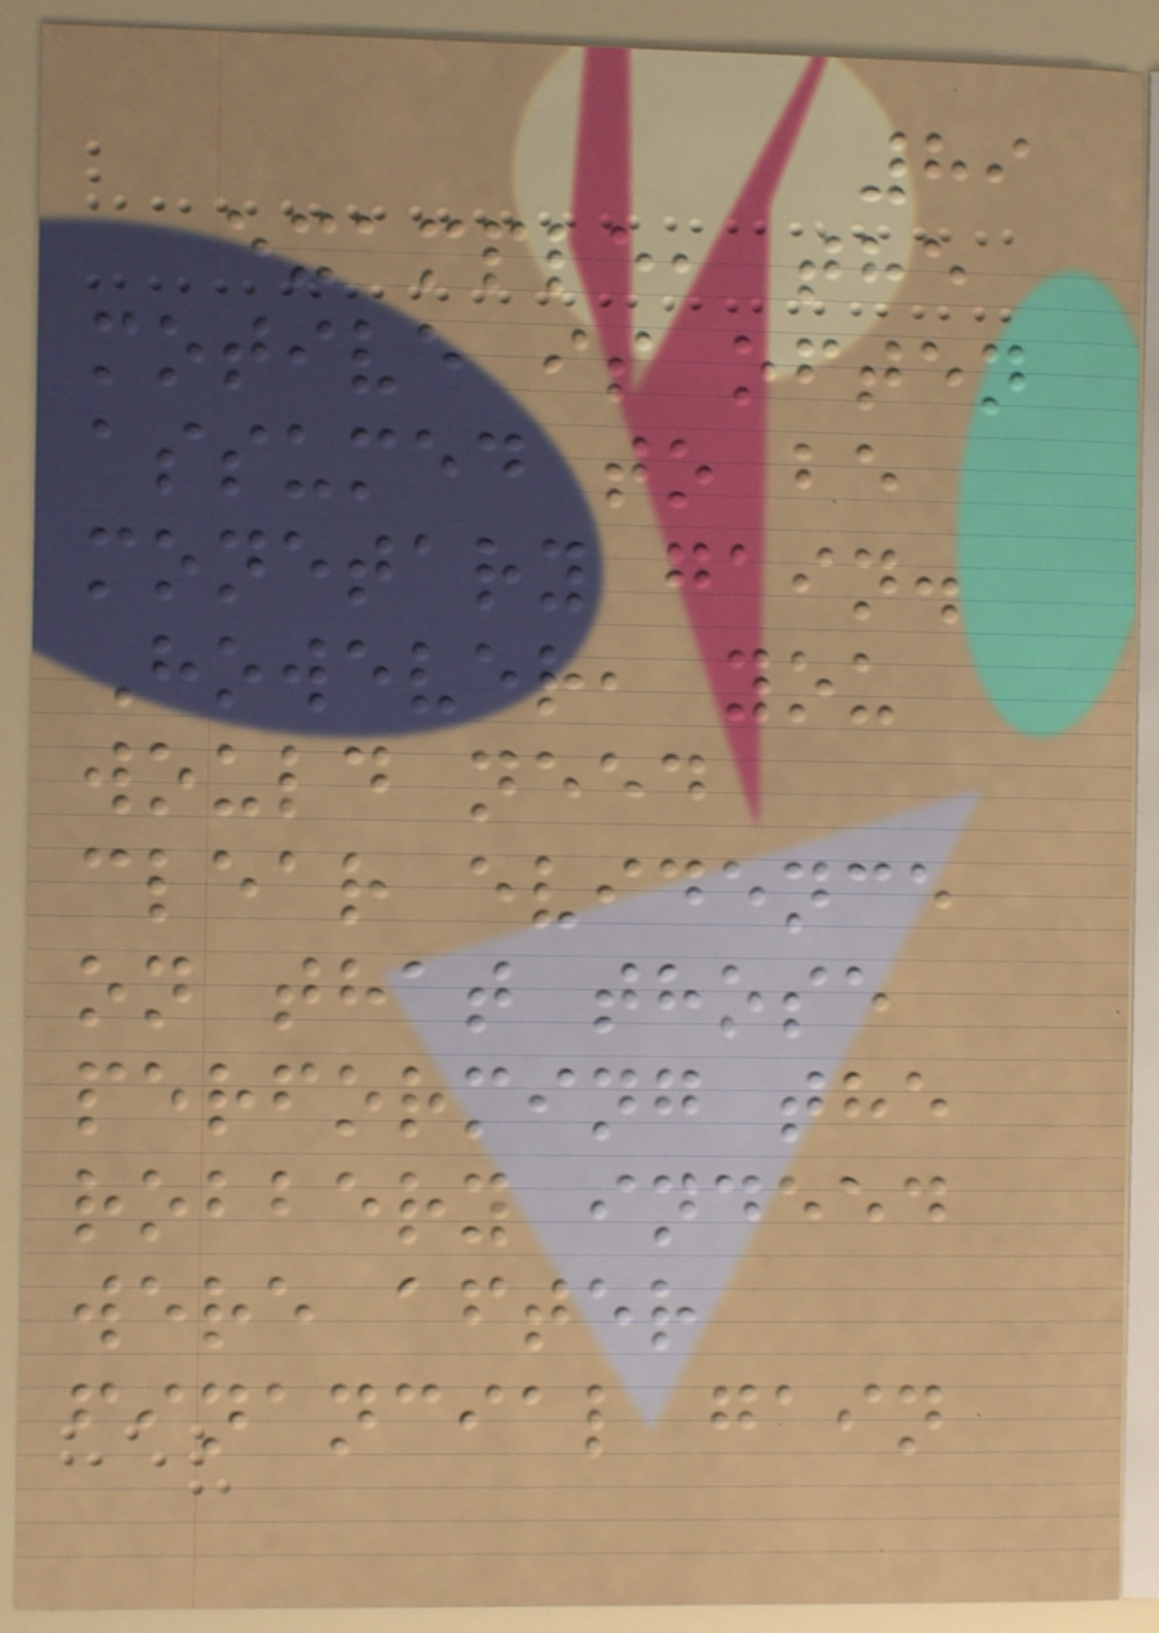89
example, the
motive is often
assumed to be
monetary gain.
However, you
would need
clear evidence
on that those
performing the
robbery indeed
were after
financial gain
